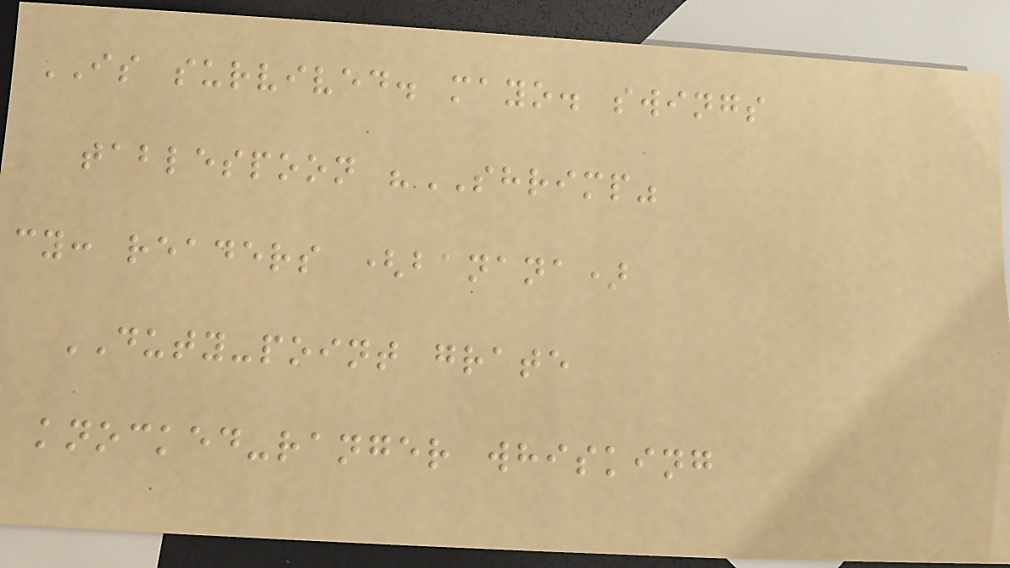IS survived. mayo. swings
tablespoon "SHRIMP"
cy: readers (banana)
DUTY-point grate
knocked-ranger whisking
